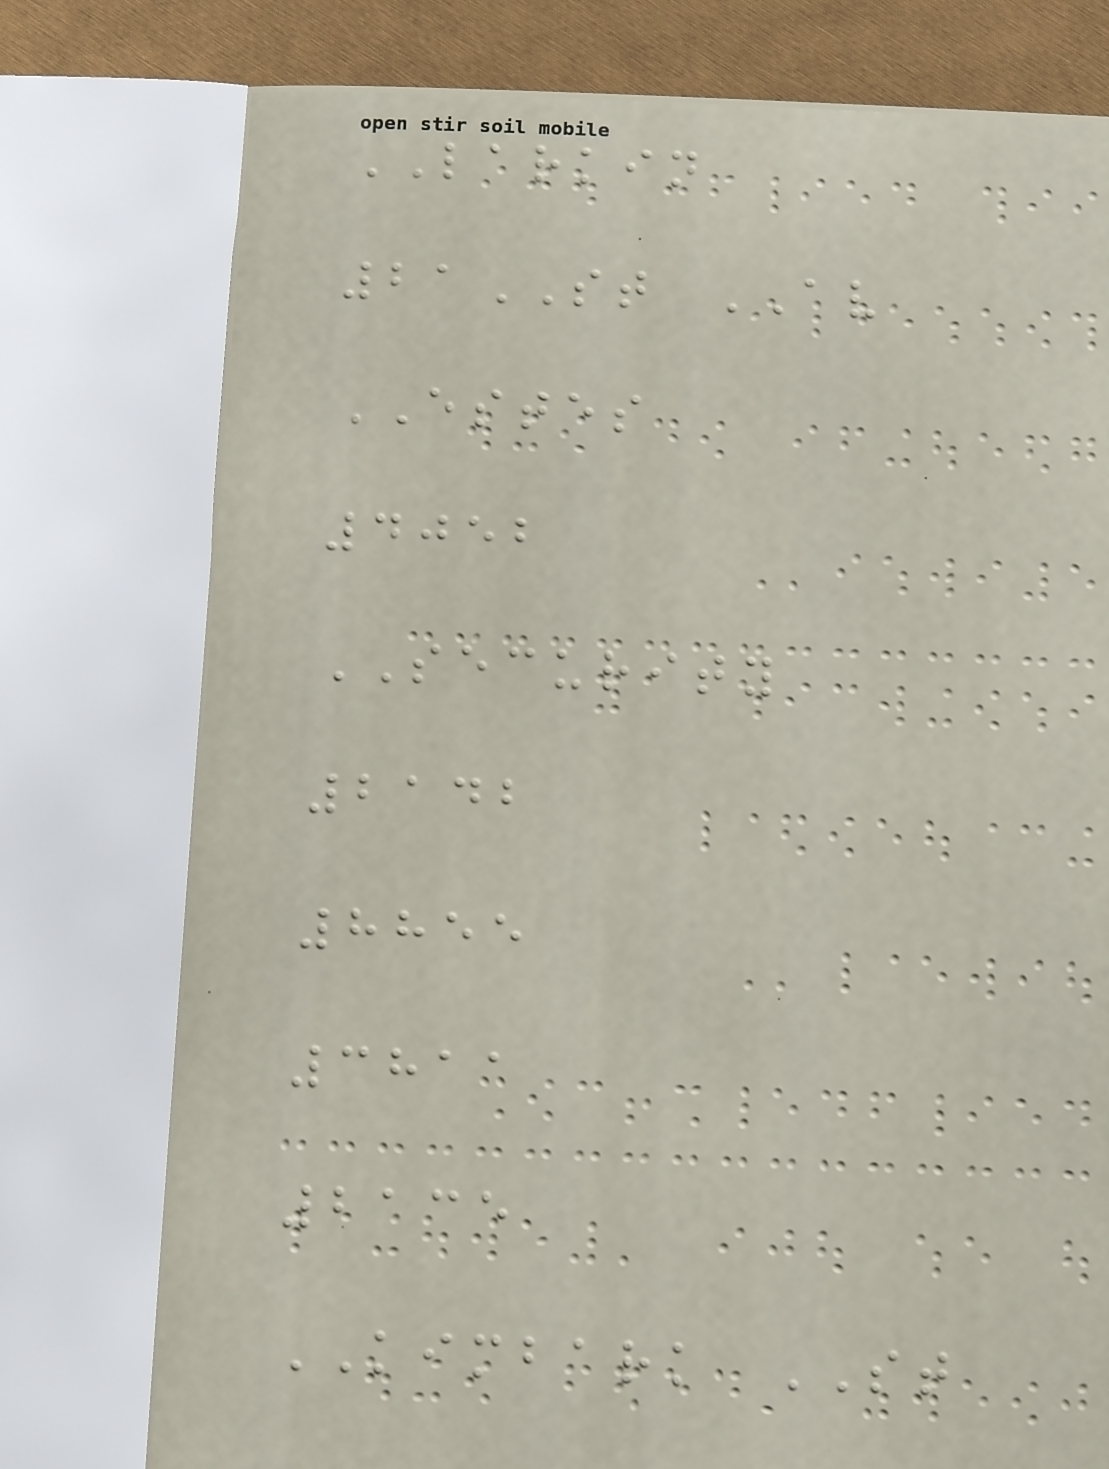LARKIN
21ST AV
ESTES
4052
SECURITY
2142
8855
3811
2135
KIMBARK ST
